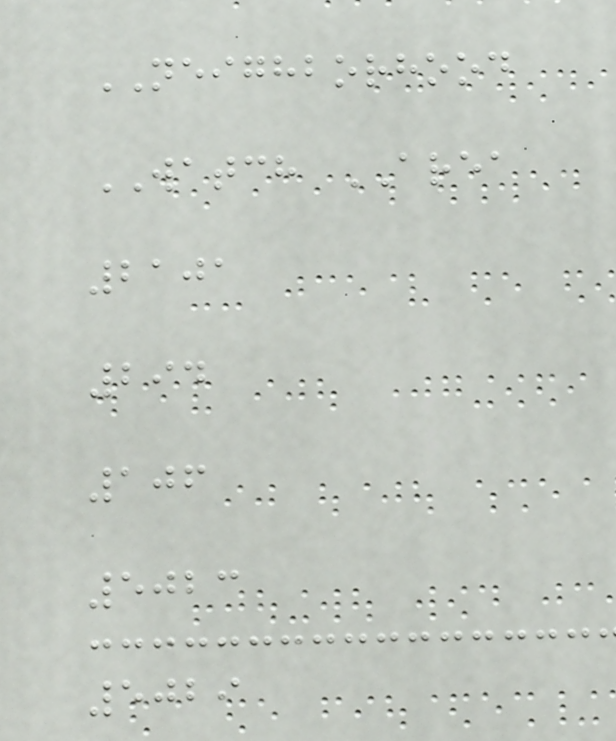NEIGHBORHOOD
WATCH AREA
2101
294
106
5023
5029
